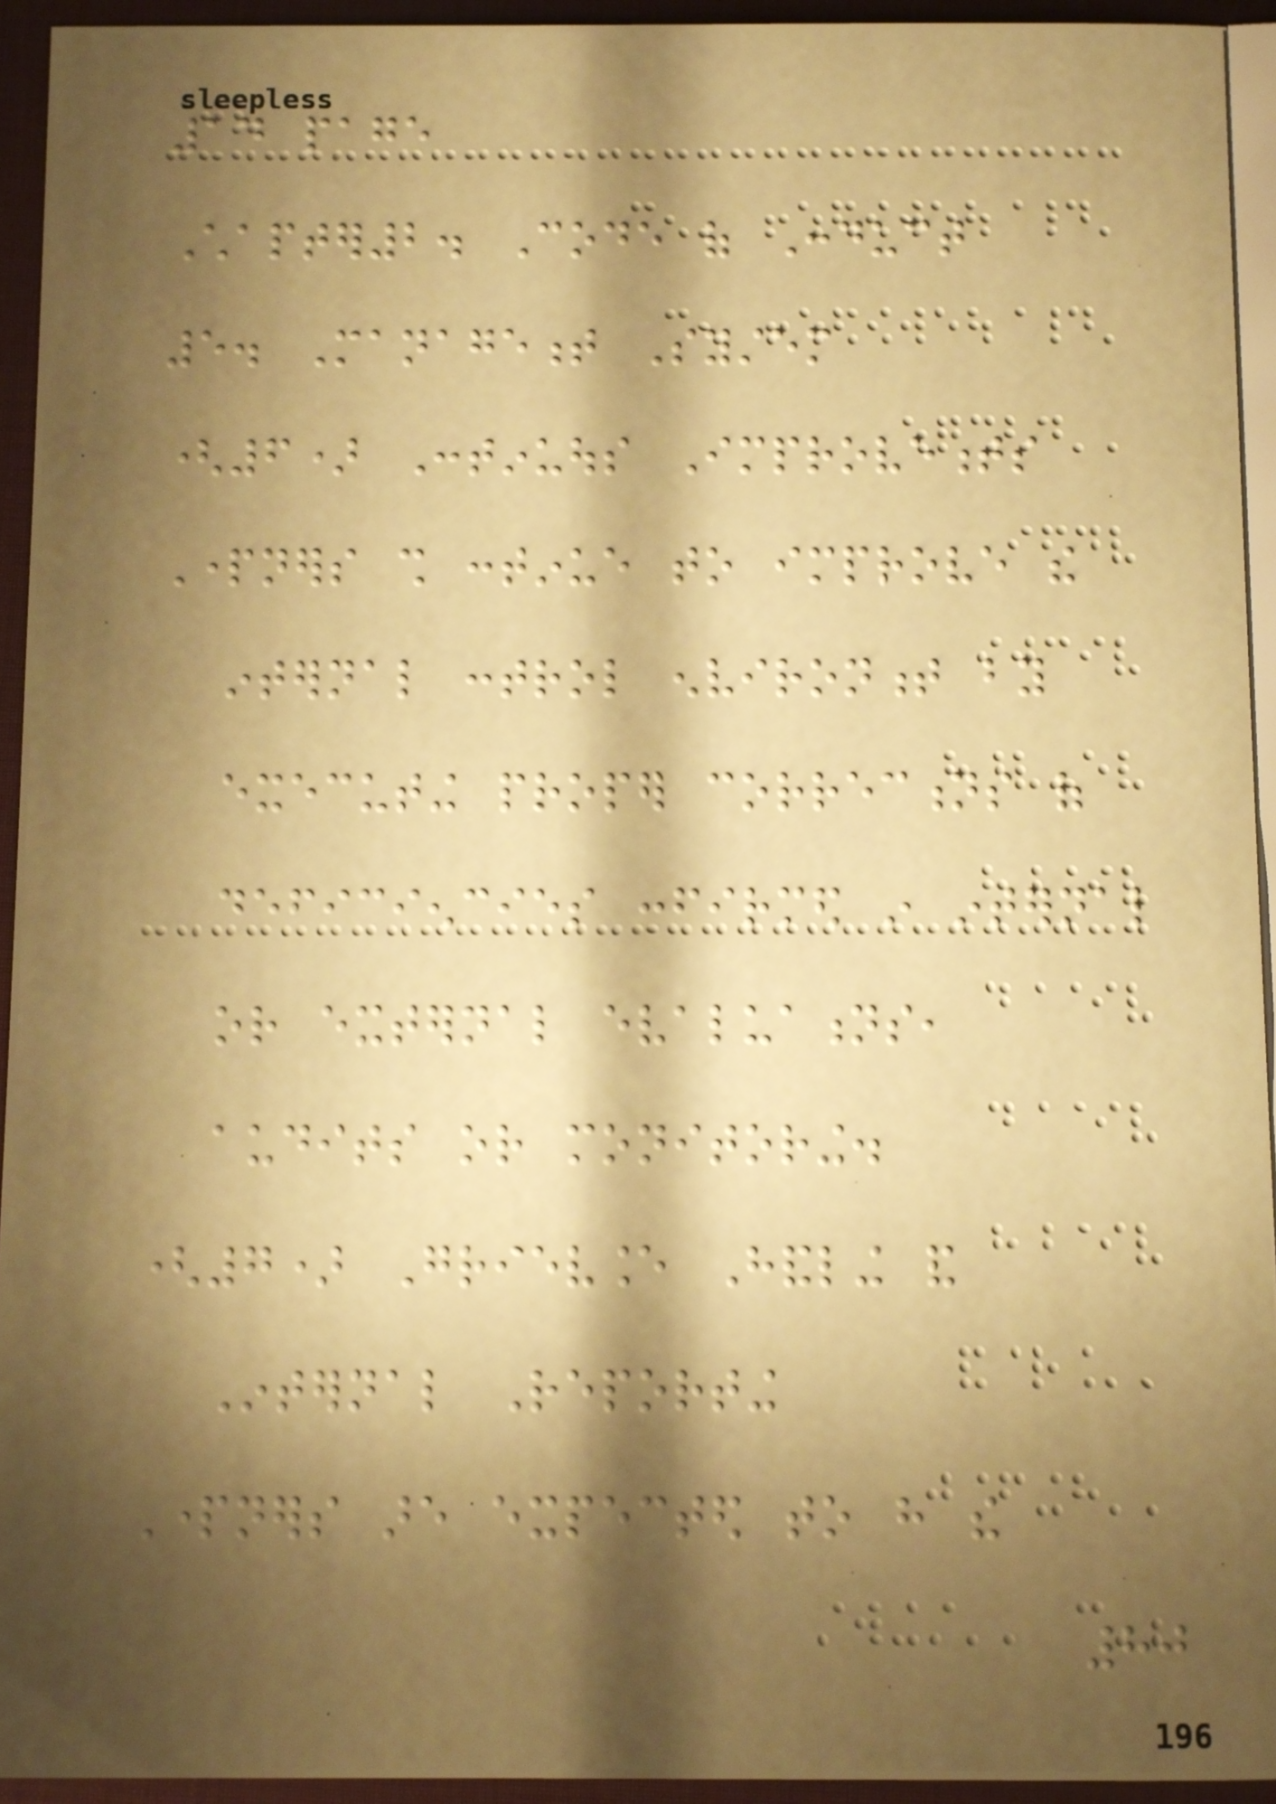14 page
Chapter2. Code of Conduct
5. Management System
(6) Continuous Improvements
Partners shall continue to improve the
internal control environment by
executing proper corrections of
deficiencies confirmed in internal
or external evaluations,
audits or monitoring.
(7) Grievance Handling and
Internal Reporting
Partners are expected to have the
80
